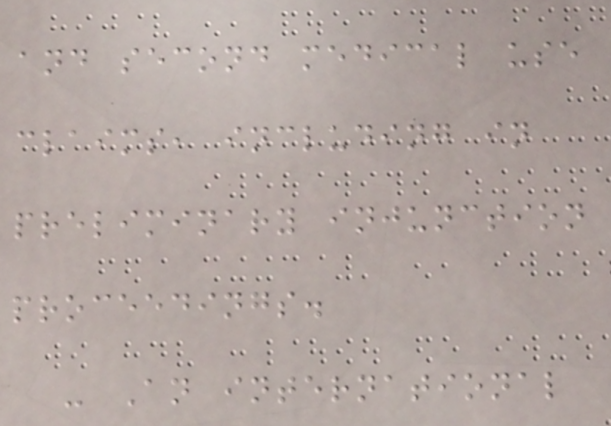and second medical use
claims, including in
preliminary injunction
proceedings.
- An international
